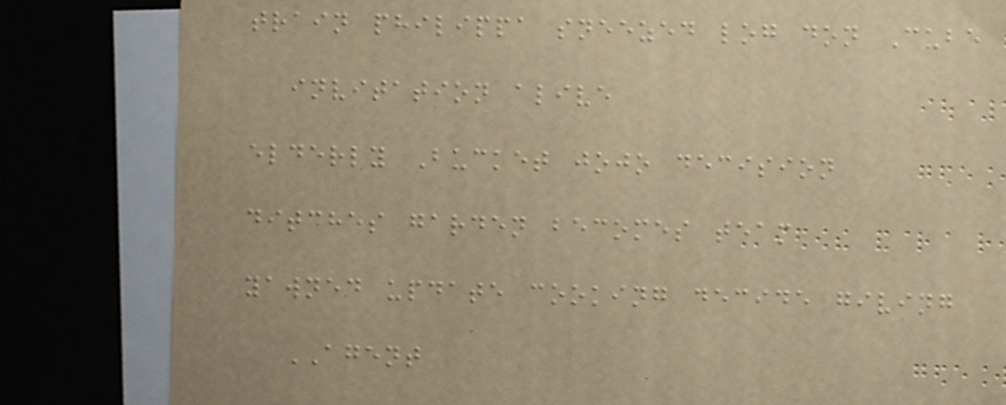train philippa sneezed log don Cube
invitation alive
elderly Bucket jojo decision
ditches garden becomes team
yawned update cooking decide giving
AGENT
